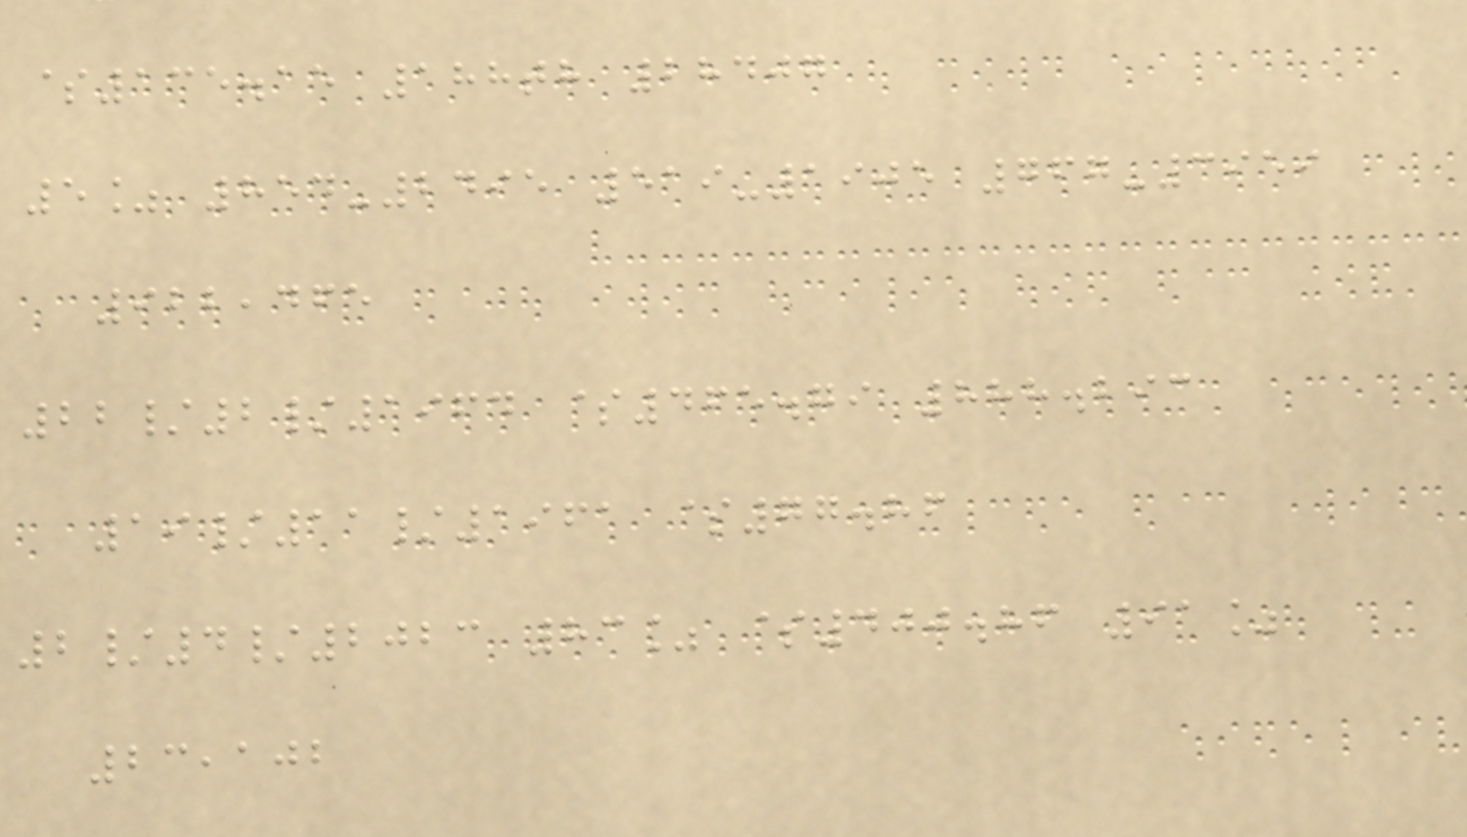$135.15 188th 28407
5% 854-2495 519-1905 767-3959
922,465
22/2/1964 $465.79 888.293
19/11/1961 $77.86
2/4/2023 83% $400.86 91%
23,102
